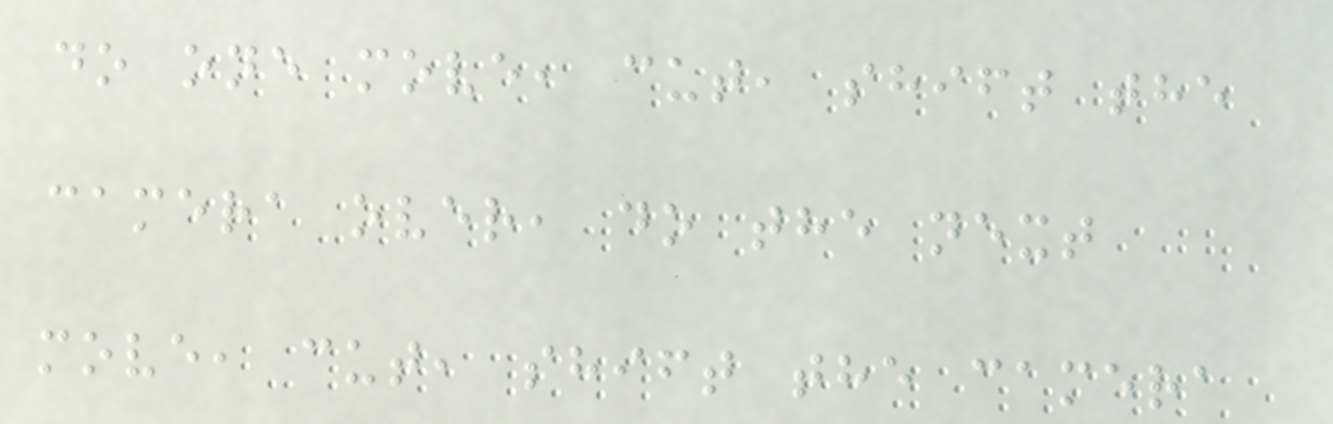do one move, cut, shift the
camera over, do the next
move, cut, shift the camera
